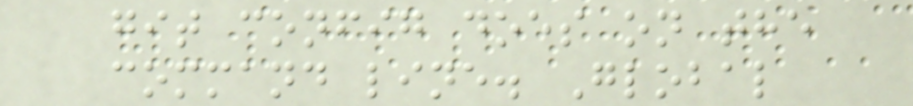git config does on the
command line. Global
